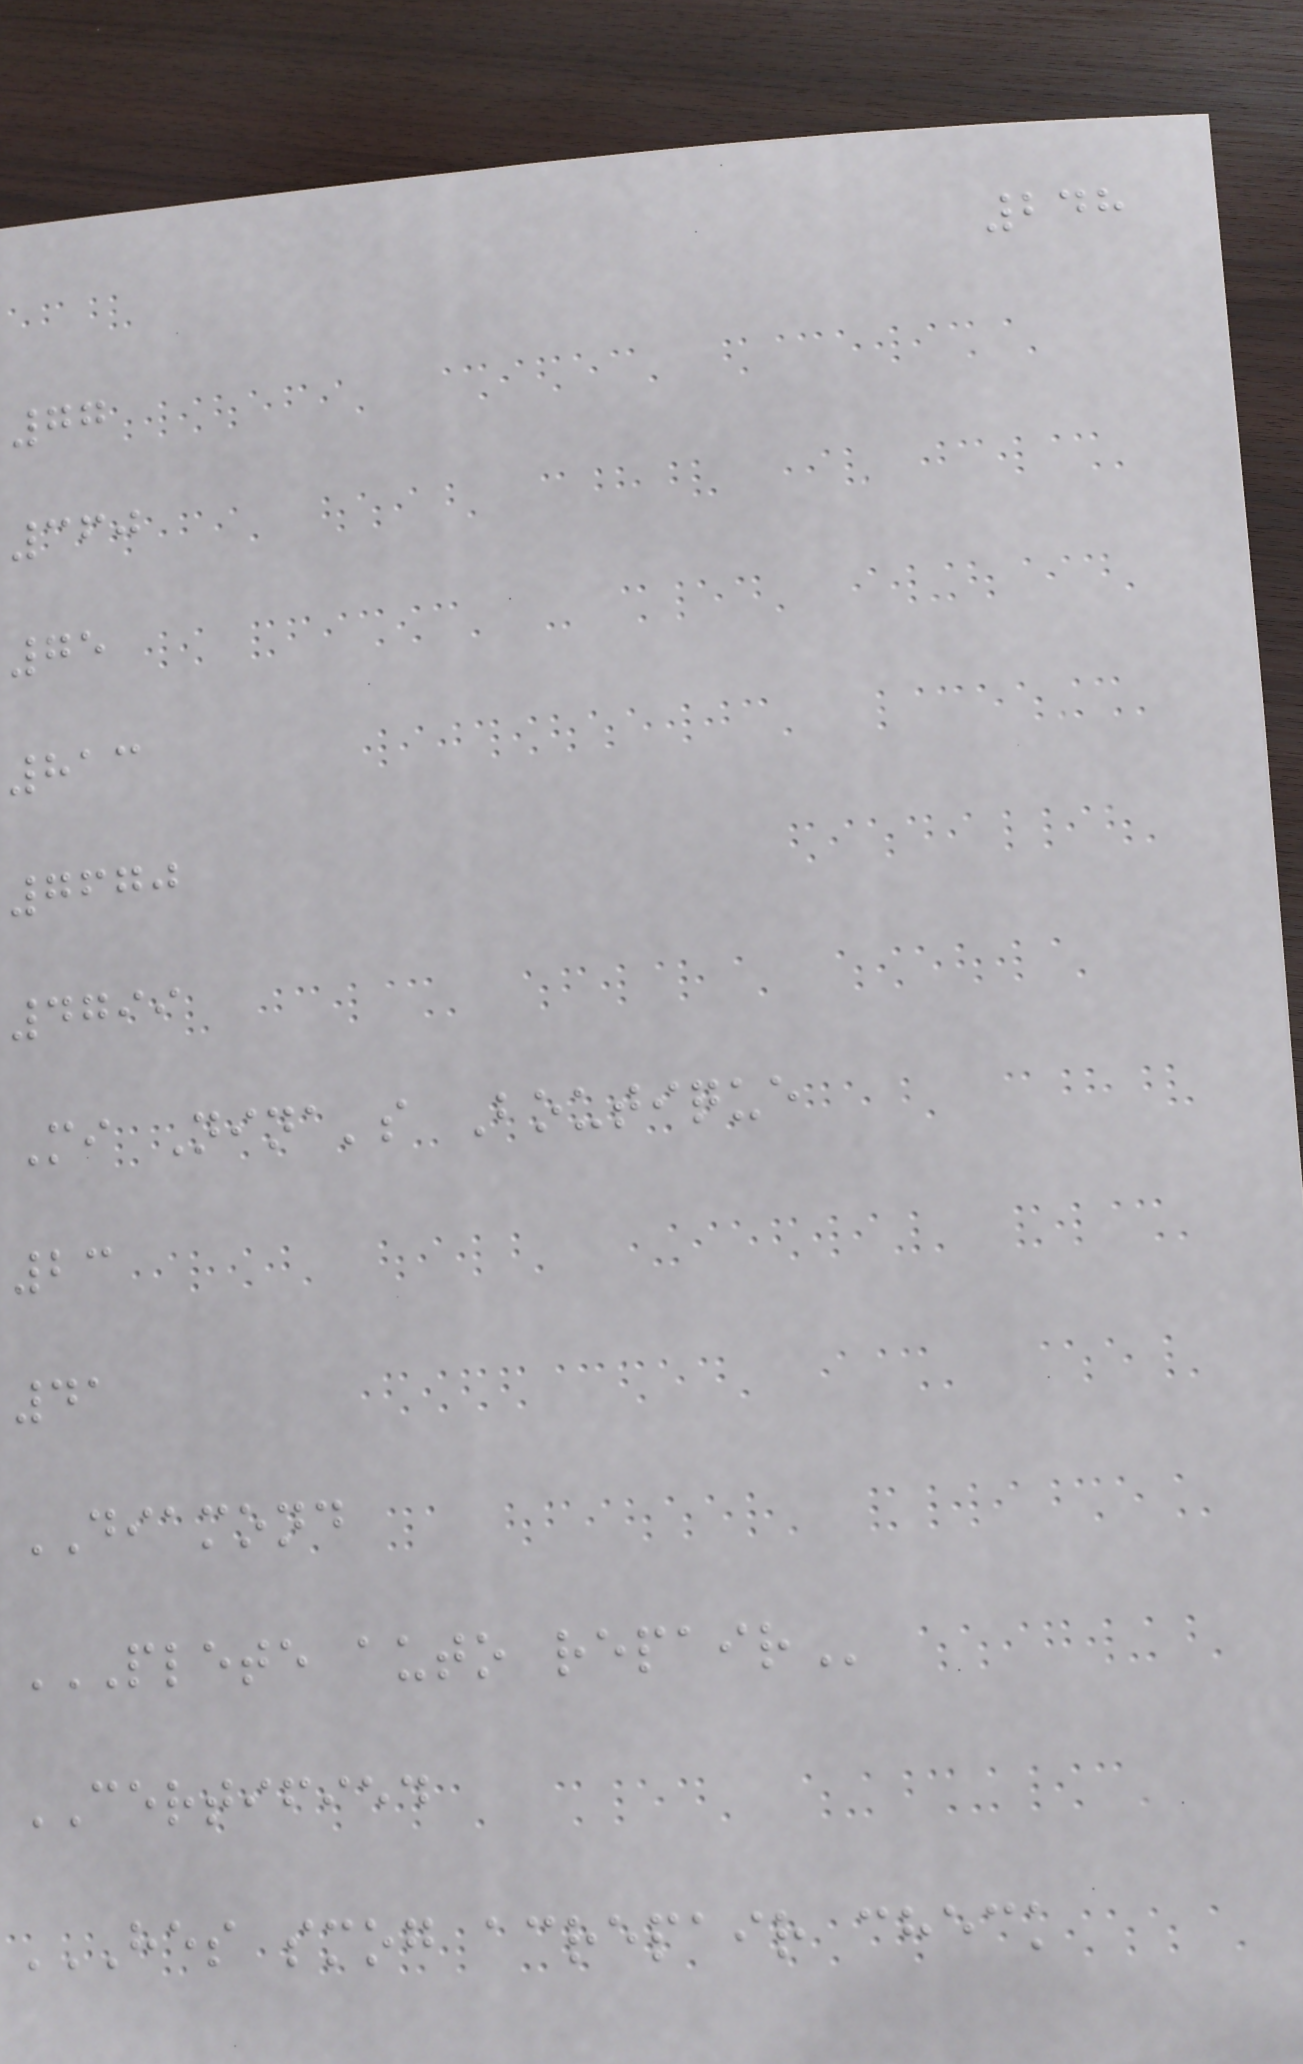248
77
360
75
813
7670
4799
Mi Nina's Boutique
23
41
DIAMOND
PLETE AUTO REPAIR
CERTIFIED
HES SMOG ACREPAIR CHECK
